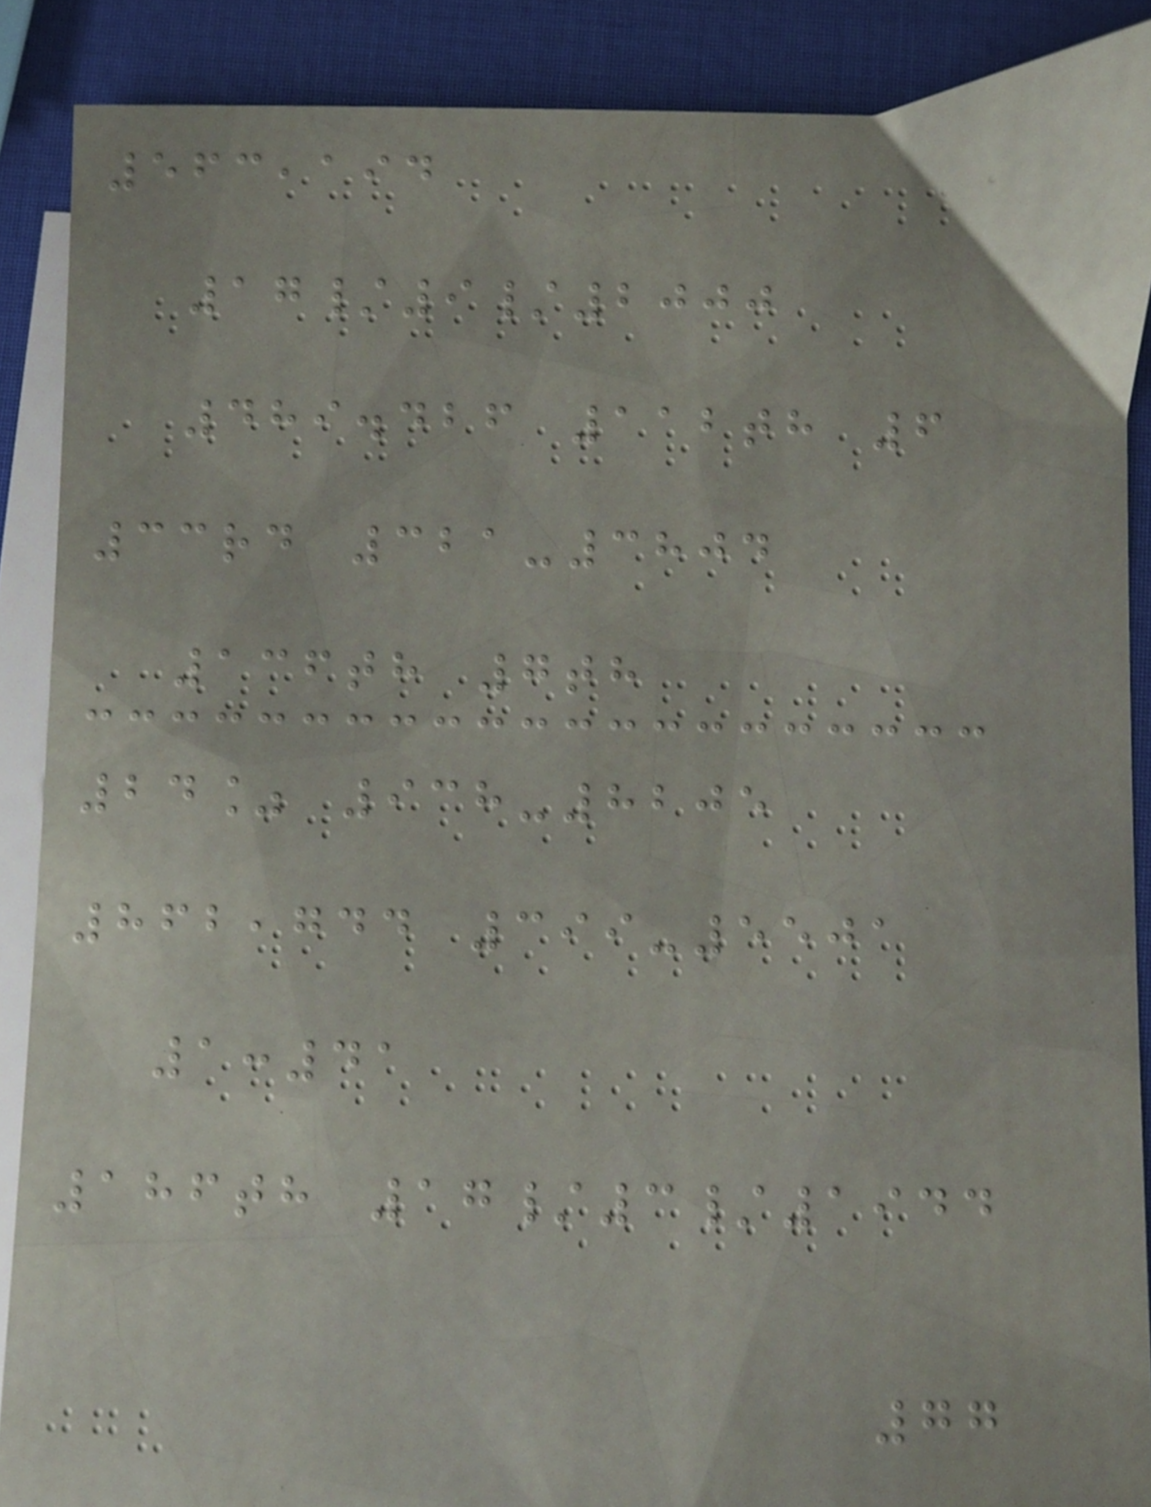563,194
17/9/2000
489.426 112th 6
33rd 321-3804
136th 7th
24% 938-8205
862,744 399-5501
1:41
186th 17/3/1944
77
